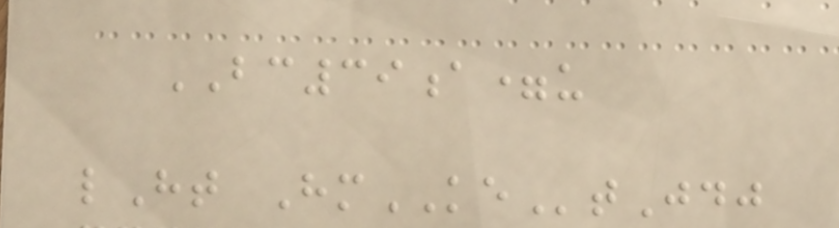BC39a=u
lHt HmKEtJdj
